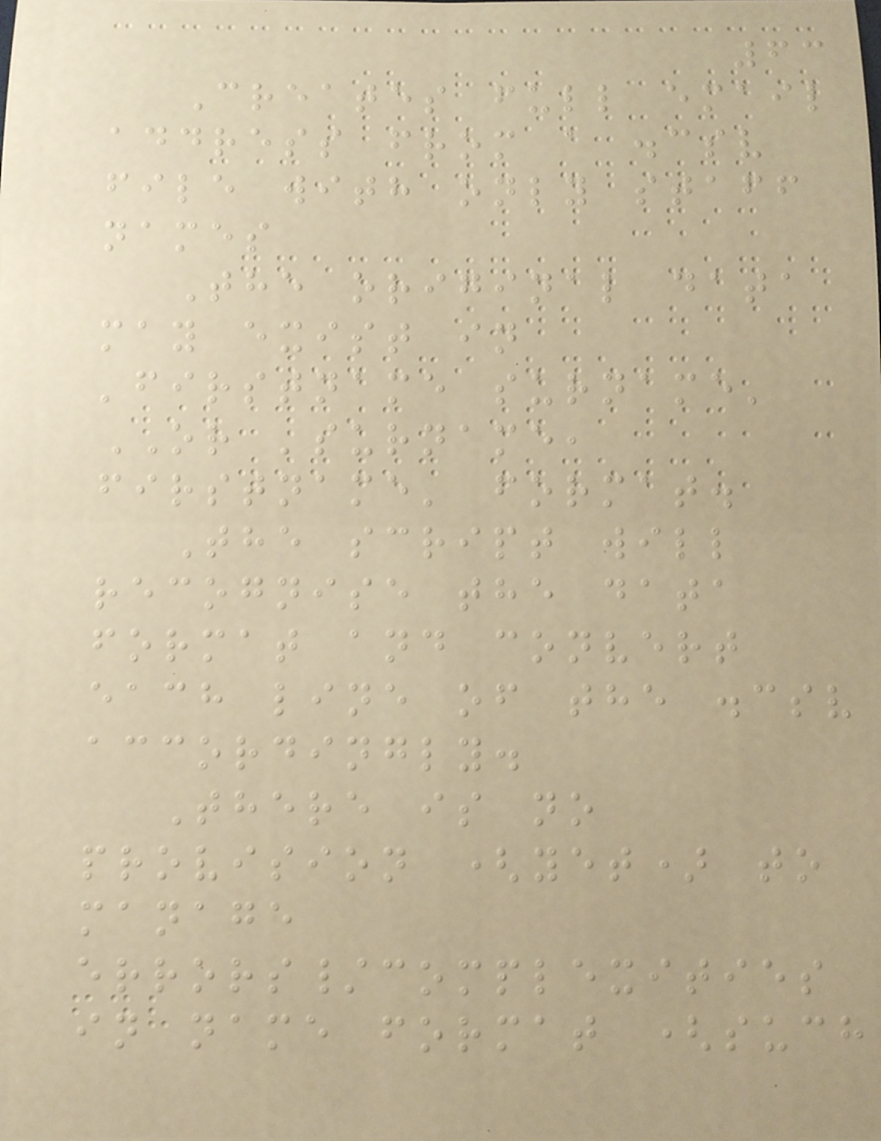63
Creates full email
address from a .csv
file with only staff
names
The original data
may exist in
'firstname surname'
OR 'surname,
firstname' format.
The script will
recognise the data
format and convert
each line of the .csv
accordingly.
There is no
provision (yet) to
manage
errors/complexities
in name format (such
